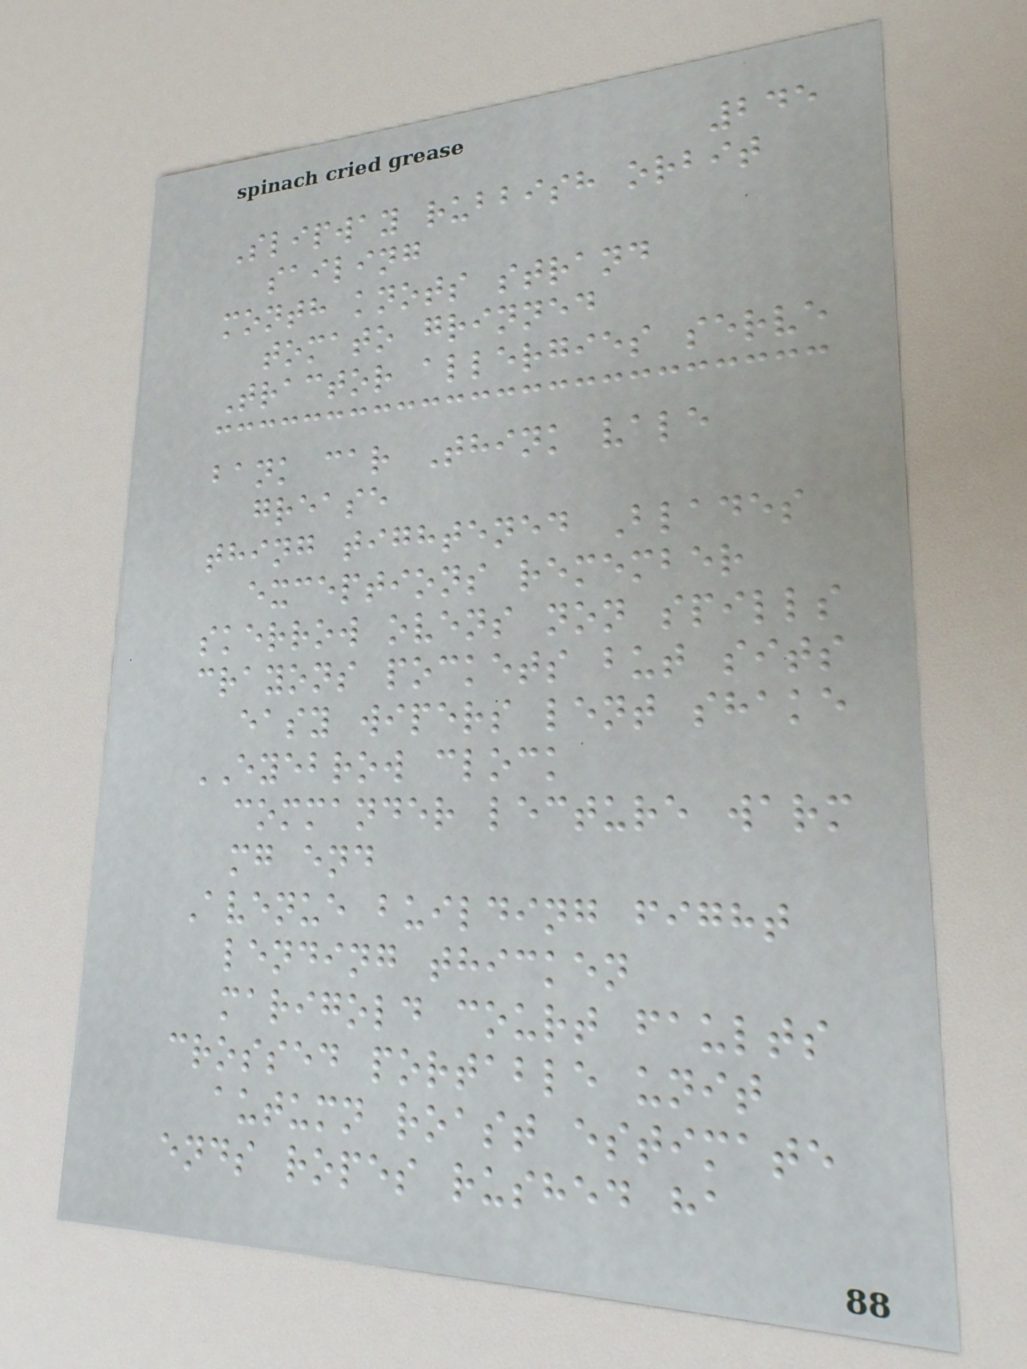245
Slipway rubbish orbit
sailing
month knots strand
tomato grinned
Tractor allergies serve
bank car Think vale
grease
thing tightened Blades
exceptions remember
skerrow ovens non spills
crayons pockets but sits
easy wipers lent shake
EYEBROW clock
commander lecture warm
mg end
Avenue building fight
lending thicken
marigold court faults
crossed portable unit
autumn roast estimate
ends ropes rushed ha
